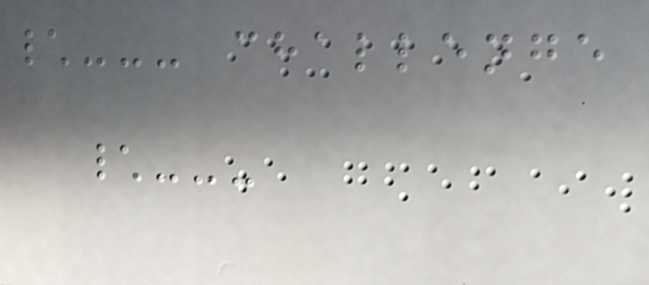\--- challenge
\---
